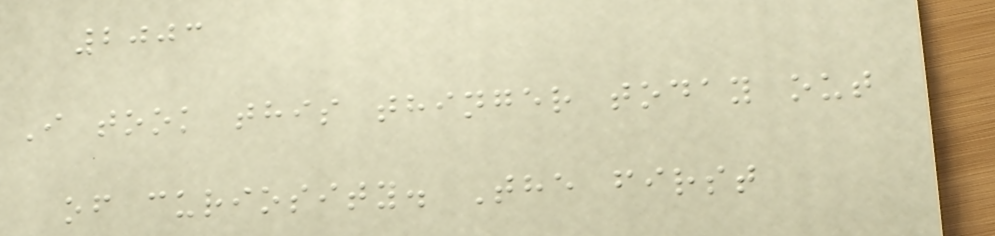2003
I took this thinger today out
of curiosity. The first
